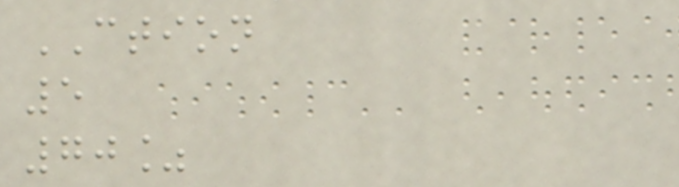CTION
5
70%
